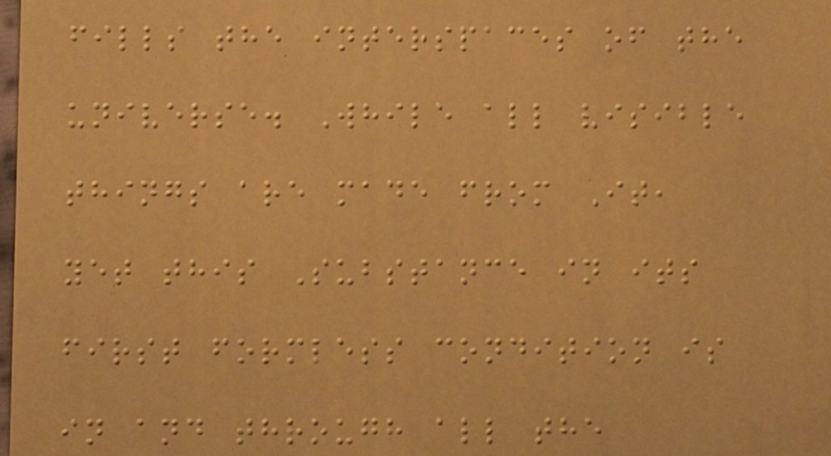fills the interspaces of the
universe. While all visible
things are made from It,
yet this Substance in its
first formless condition is
in and through all the
